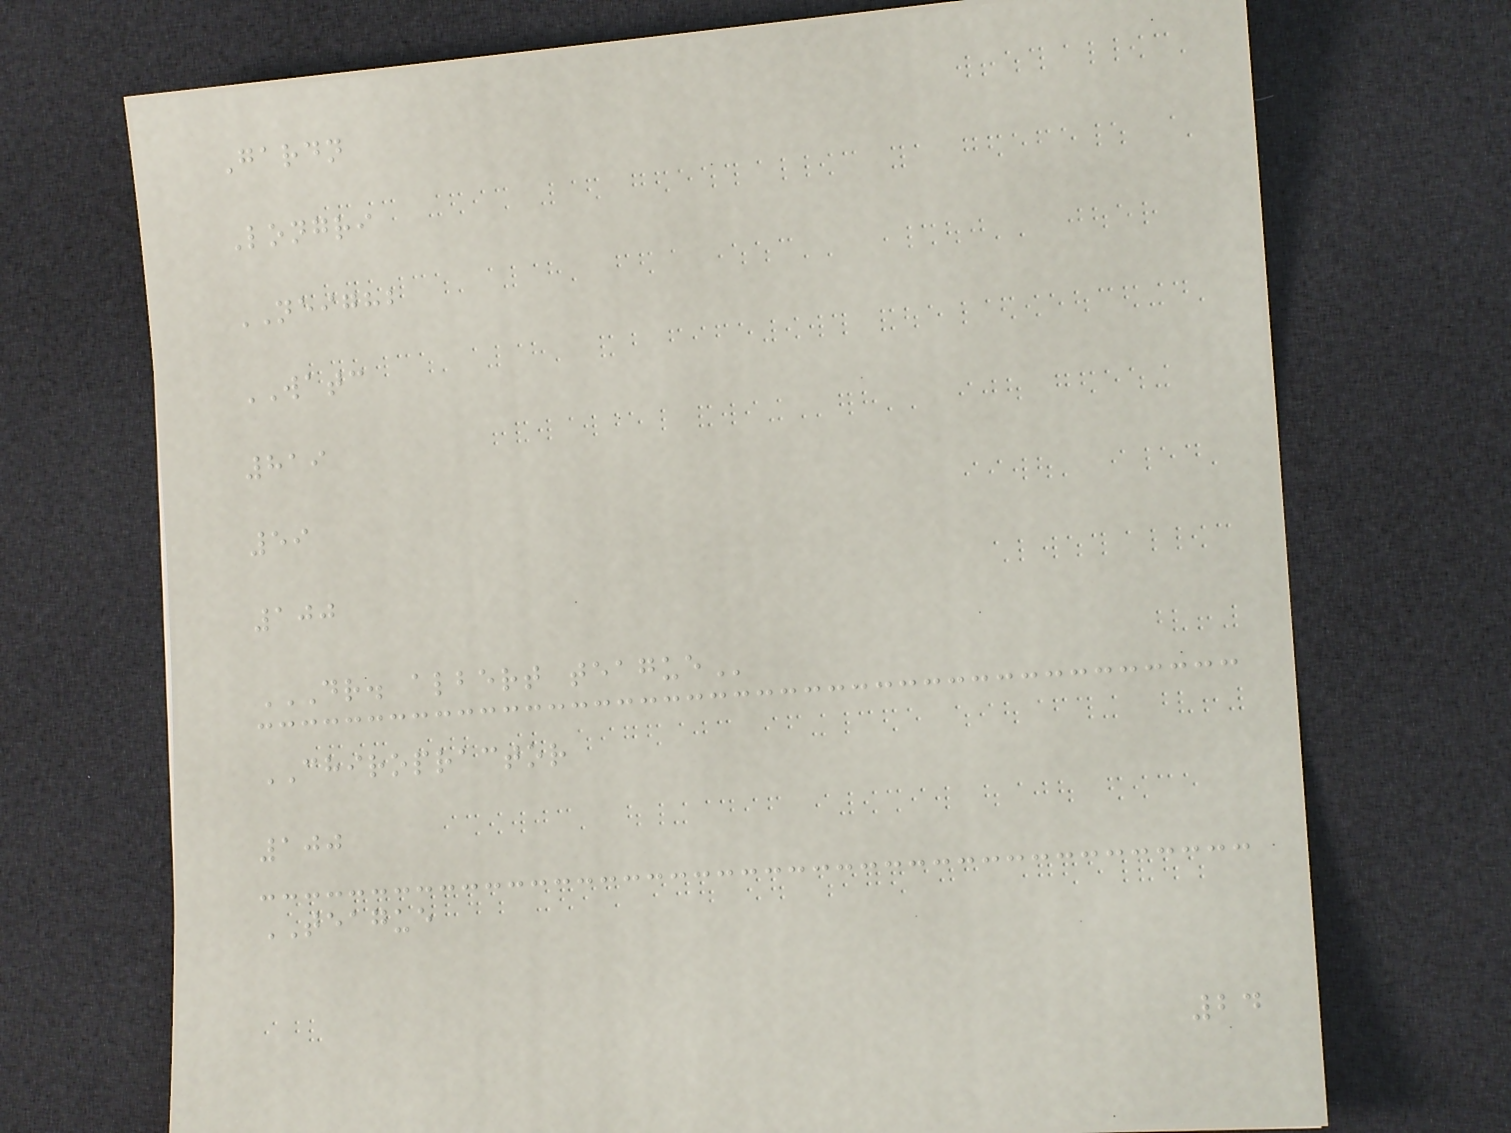Gardn
Longri
NEIGHB
WATC
819
59
100
DR. ALBERT TEAGUE
CHIROPRACTOR
100
TEAGUE
24
